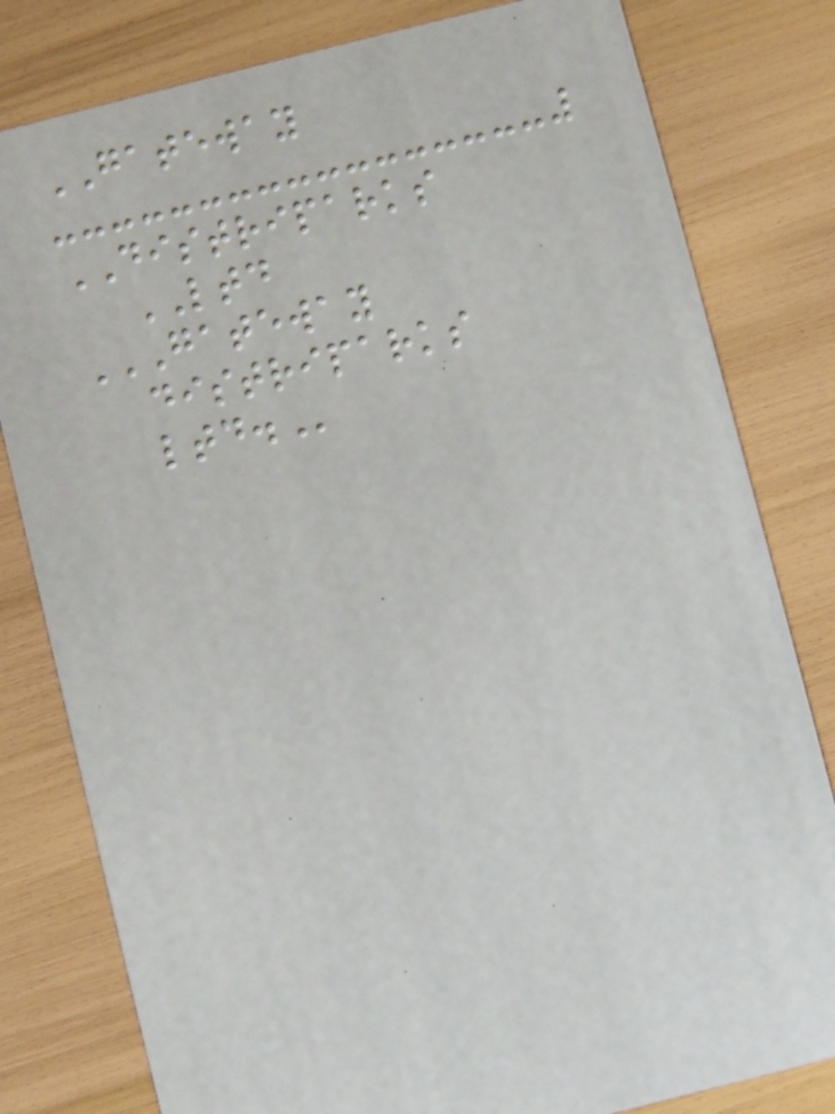GATEWAY
DISTRIPARKS
LTD
GATEWAY
DISTRIPARKS
LTD.
